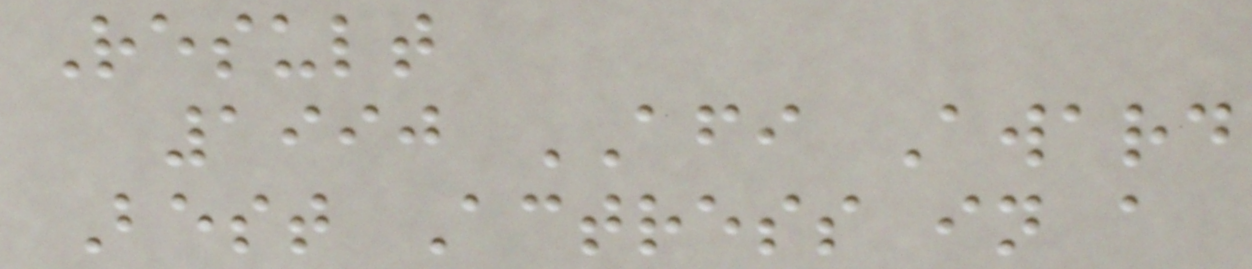Result
1990 AFI Award
Best Actress in a
